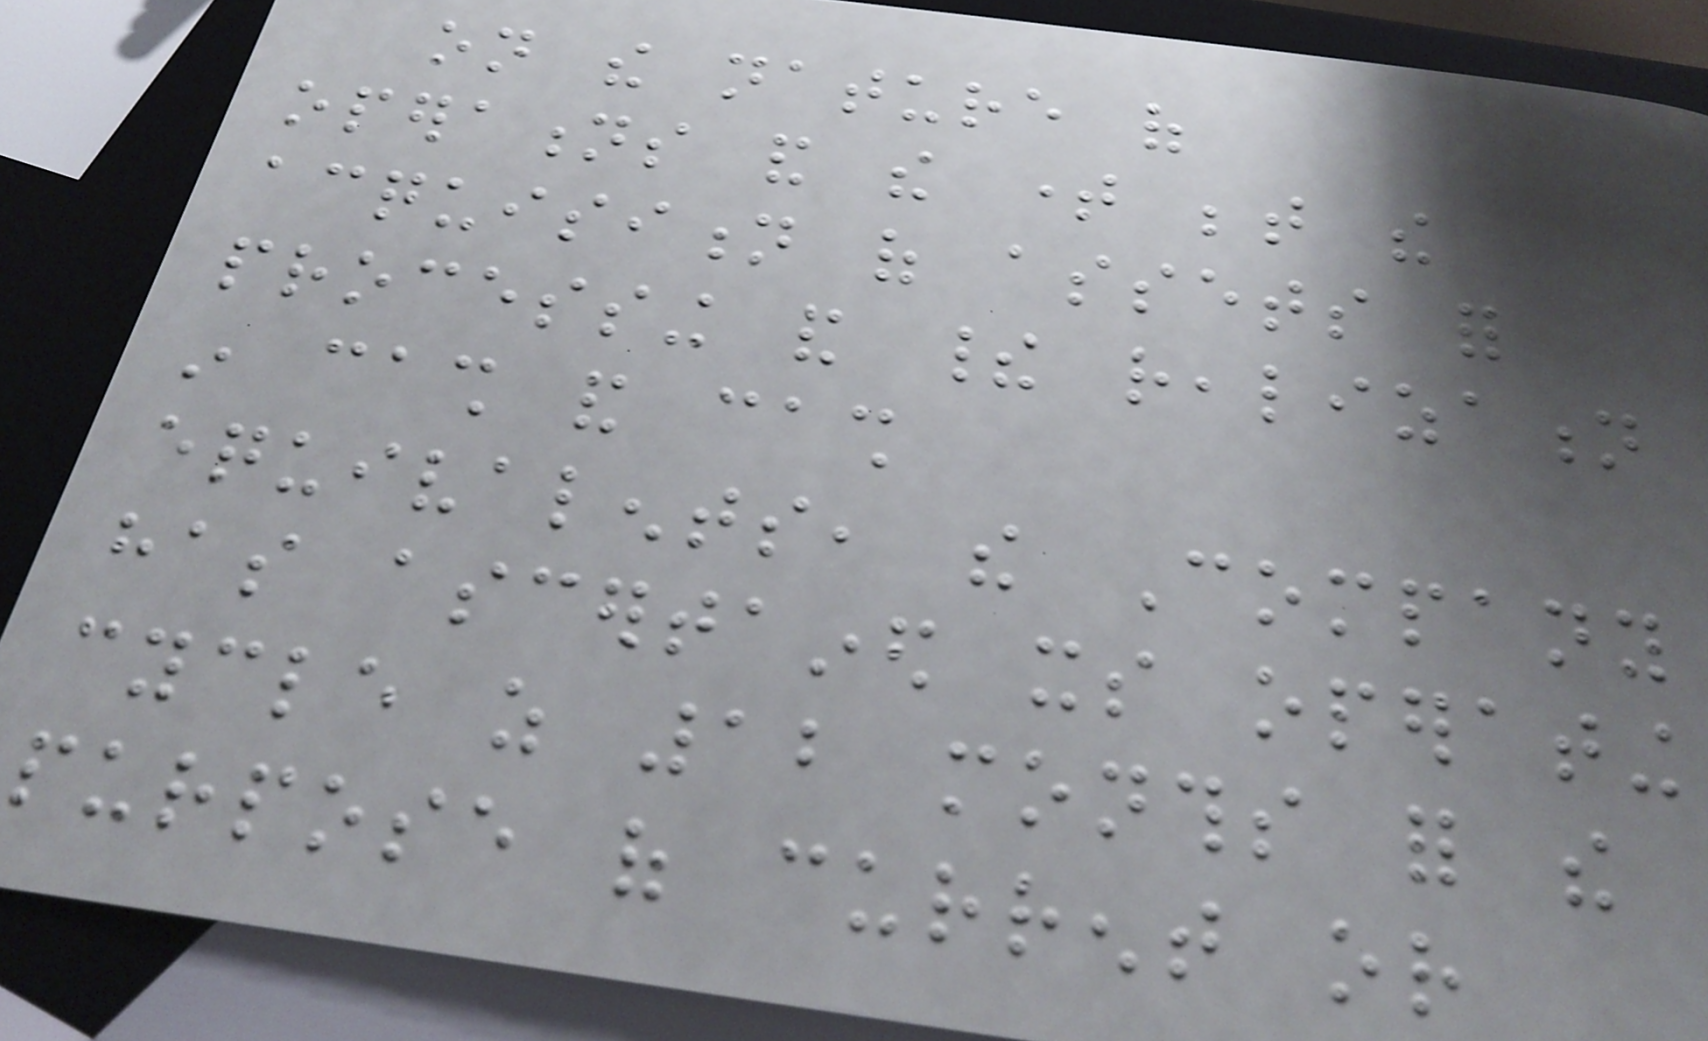on the nature of
operations and the time between the
acquisition of assets for
processing and their realization
in cash and cash
equivalents, the Company
has ascertained its operating
cycle as 12 months for the
purpose of current or
